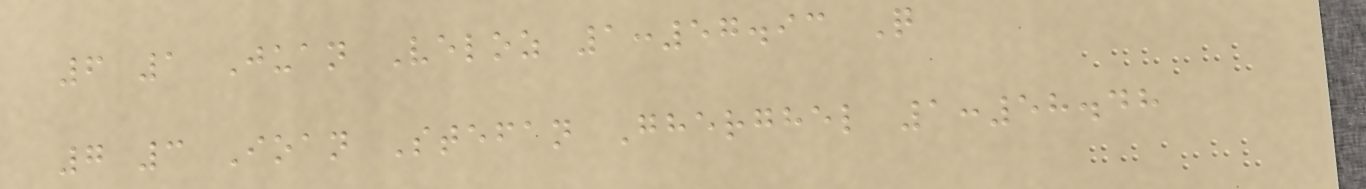6 1 Juan Veloz 1:57.93 Q
7 3 Ioan Stefan Gherghel 1:58.48
